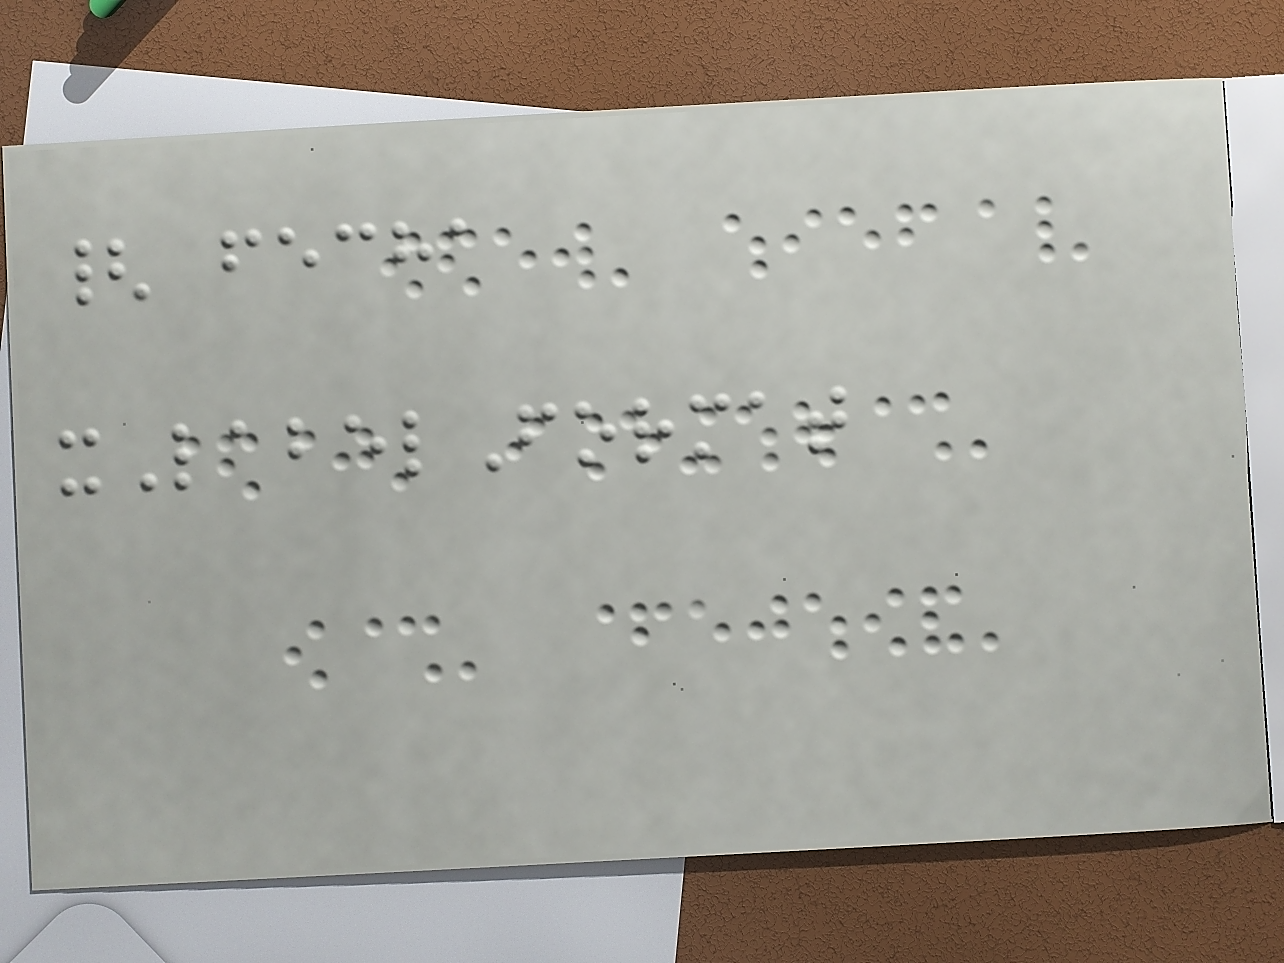{ fecha
xLabelFormat
